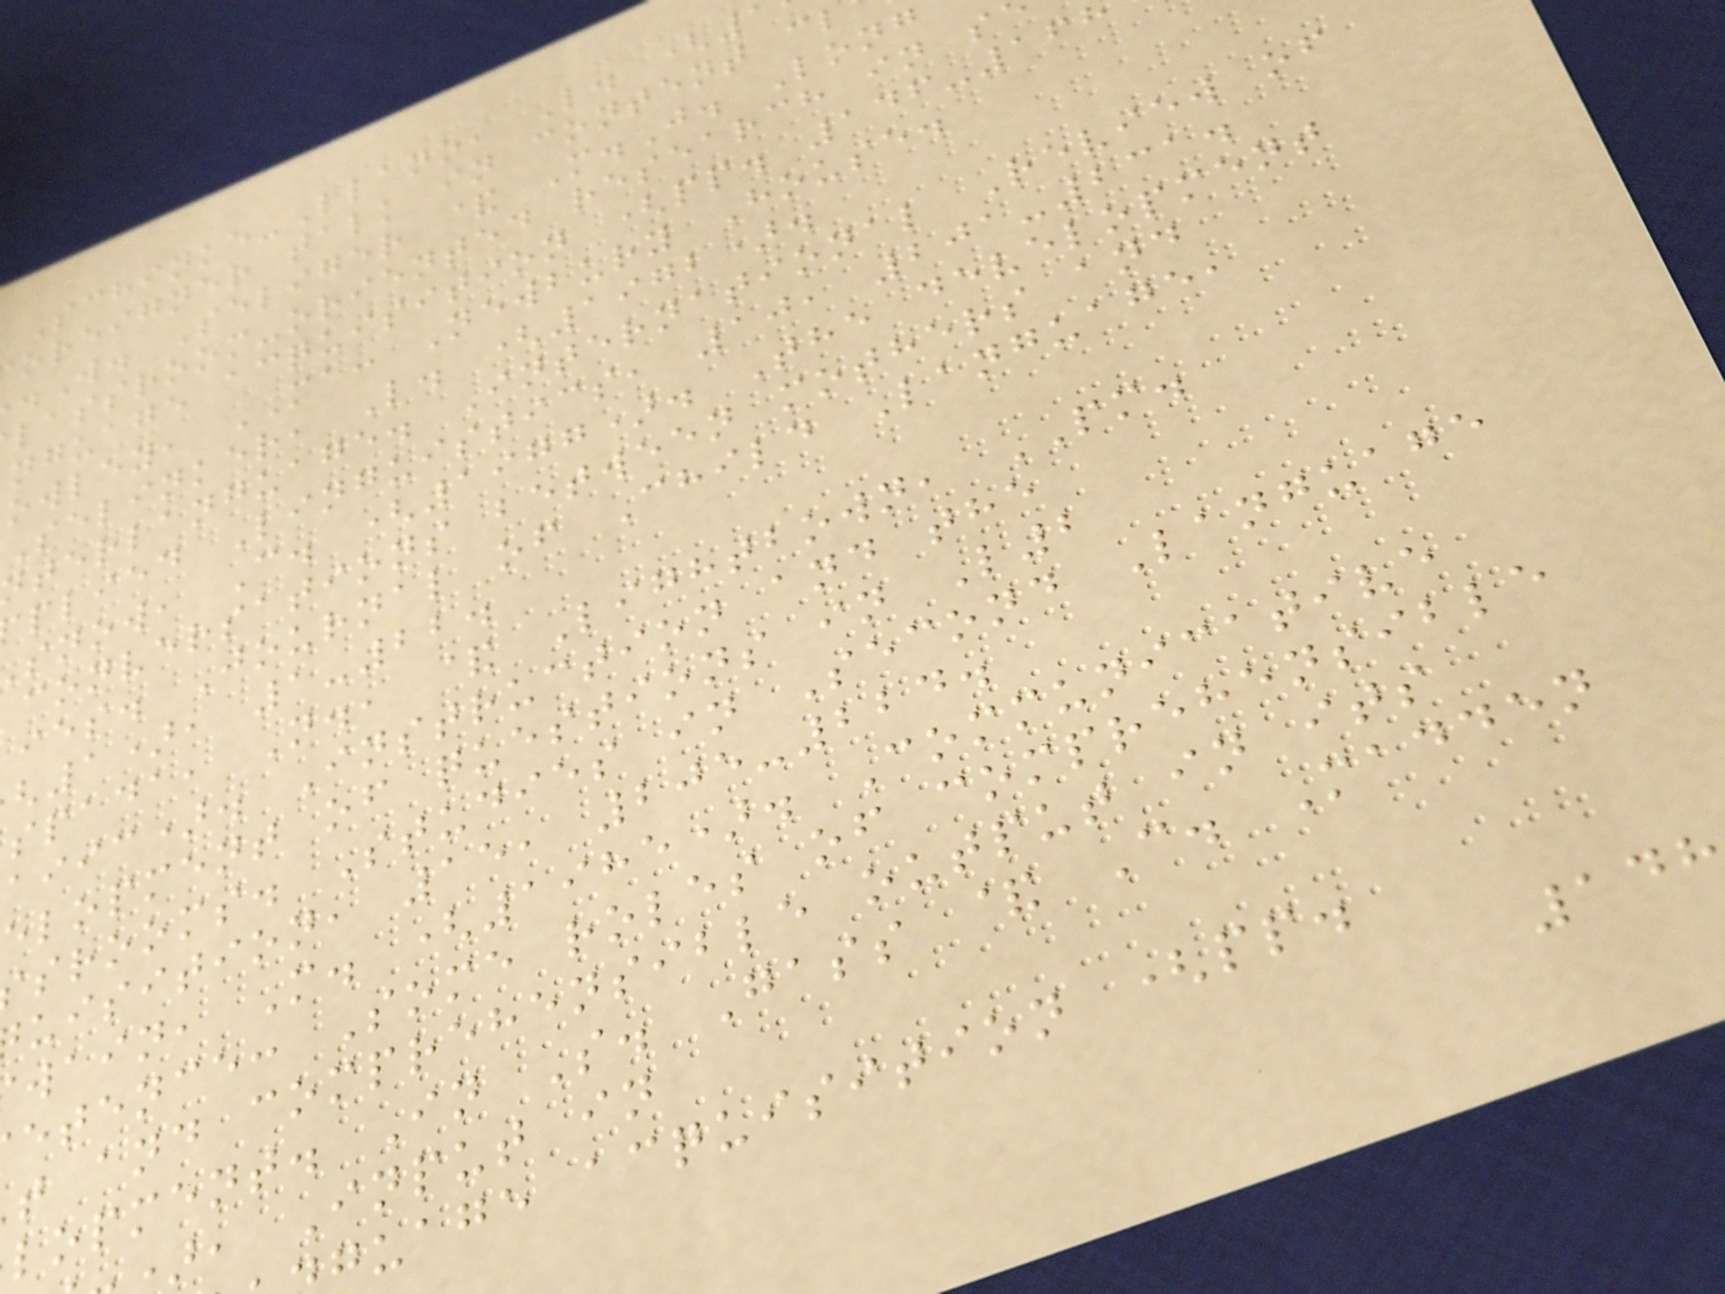Schinke-Llano, L. (
oreigner talk in content cl
.W. Seliger & M.J. Long
lassroom-oriented research in s
nguage acquisition (pp. 146-16
owley, MA: Newbury House.
Selinker, L. (1972).
terlanguage. International Review of
plied Linguistics, 10, 201-231.
snow, C. (1977). The development
conversations between mothers and
ies. Journal of Child Language,
1), 1-22.
spada, N., & Lightbown, PM.
aiic). Instruction and the
elopment of questions in L2
srooms. Studies in Second Language
uisition, 15, 205-224.
wain, M. (1985). Communicative
etence: Some roles of comprehensible
t and comprehensible output in its
lopment. In S. Gass & C. Madden
, Input in
guage acquisition (pp.
148
